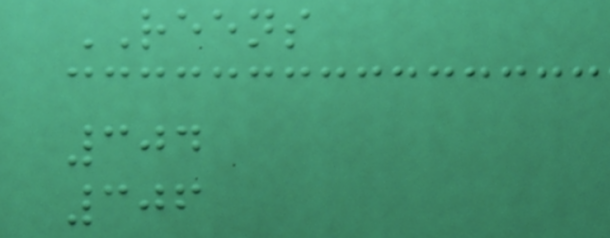REENS
304
306
